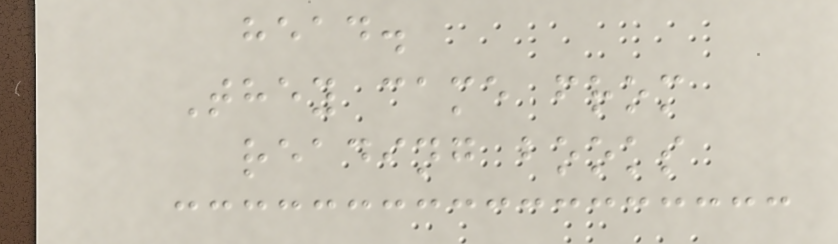head.
They came from
reading books
